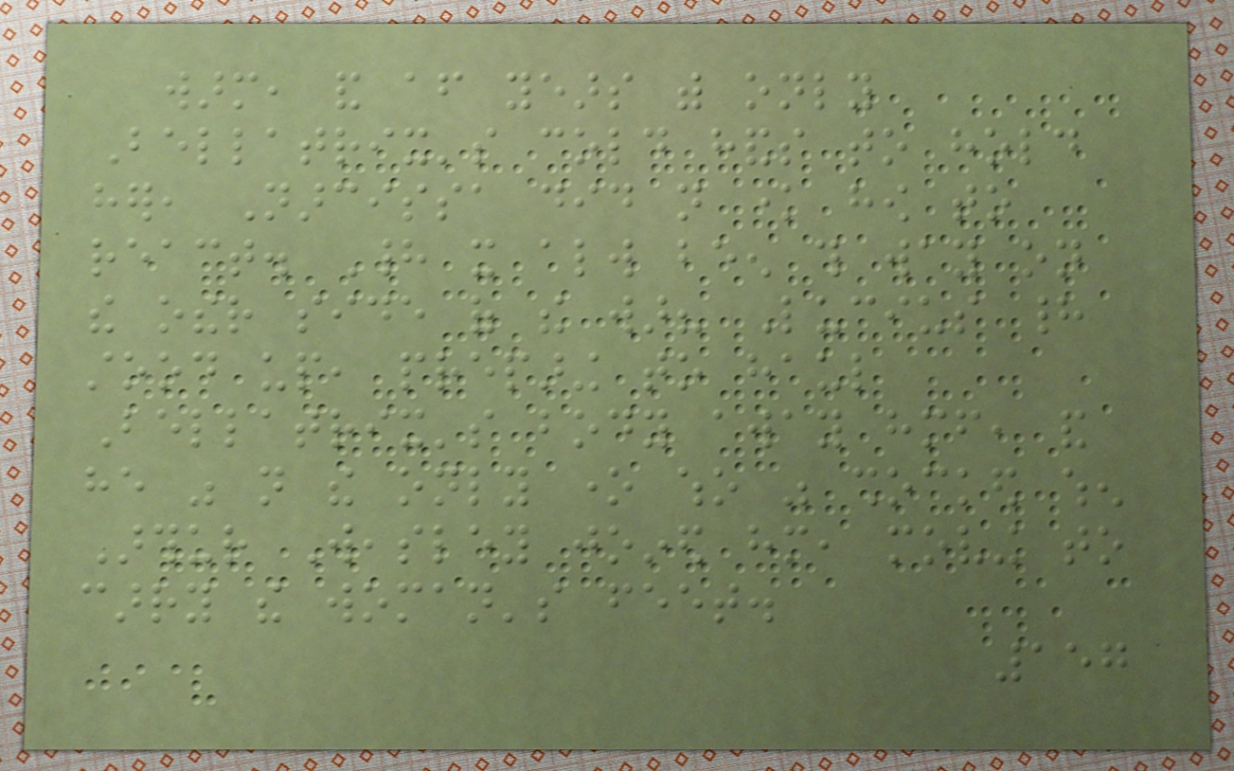warm, and after years with only
Bellatrix's cold hands to hold
her, Narcissa did not know how to
react. Had it always been this way on
the other side of the war? Lucius had
stood up, preparing to haul
Bellatrix's body away himself, and
he was not the only one who was shocked when
Arthur Weasley joined him, moving to
carry the woman's feet.
157
